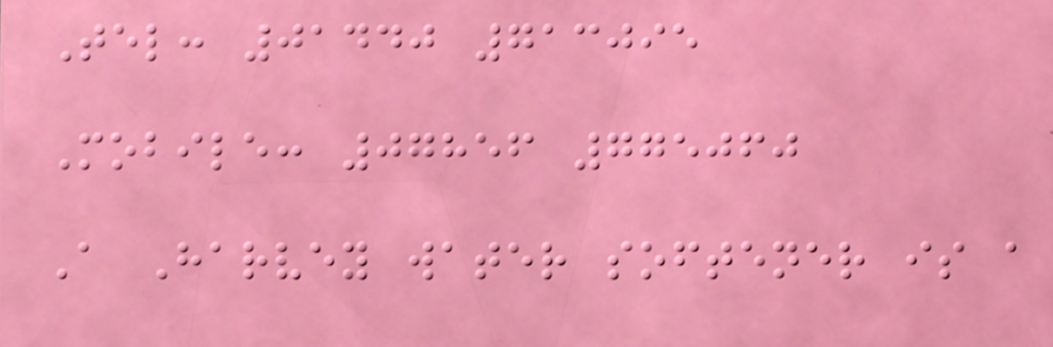Tel: 01440 713095
Mobile: 07856 775060
A Harvey water softener is a
